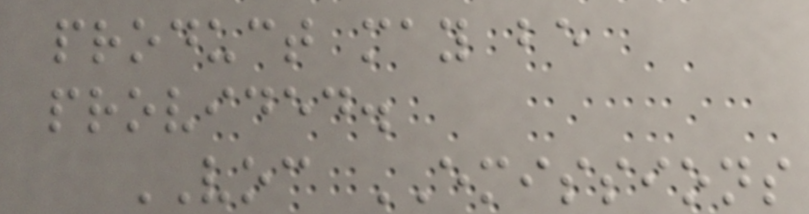product may be
provided.
VOC EMISSIONS
